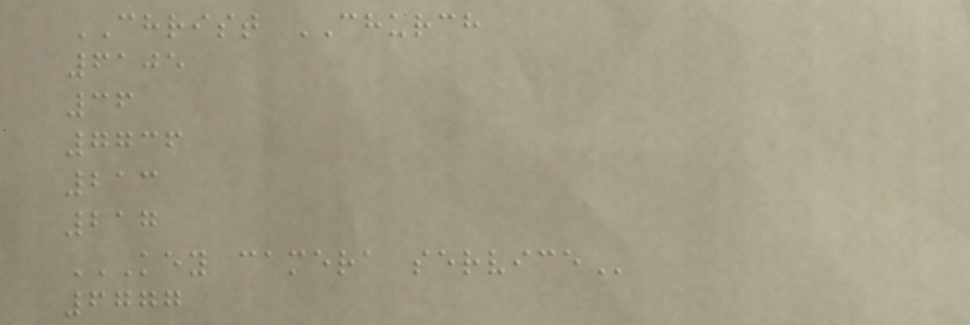CHRIST CHURCH
6105
36
7736
213
217
KEY CAMERA SERVICE
6777
